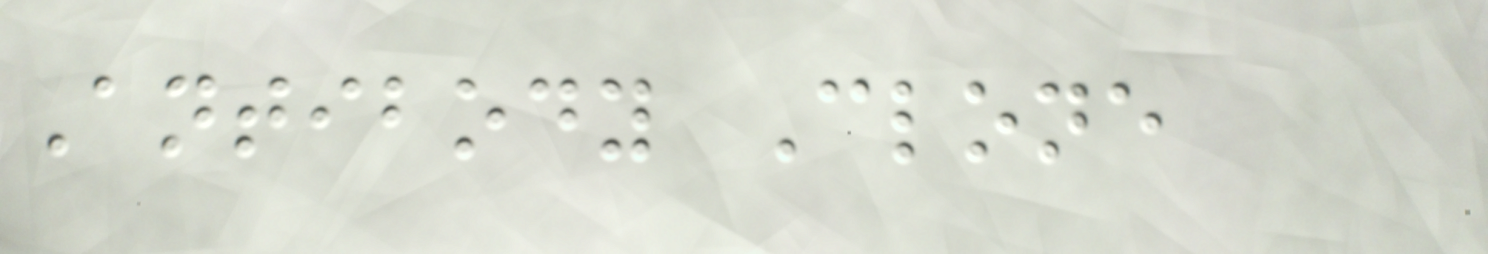Antibody Clone
